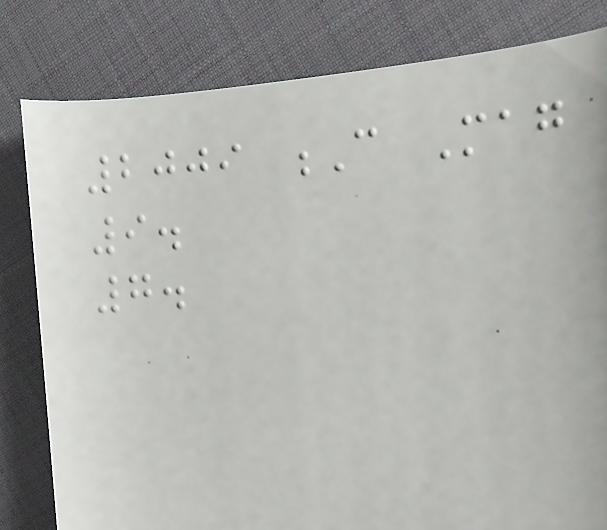2009 C Mag
9.
7.
